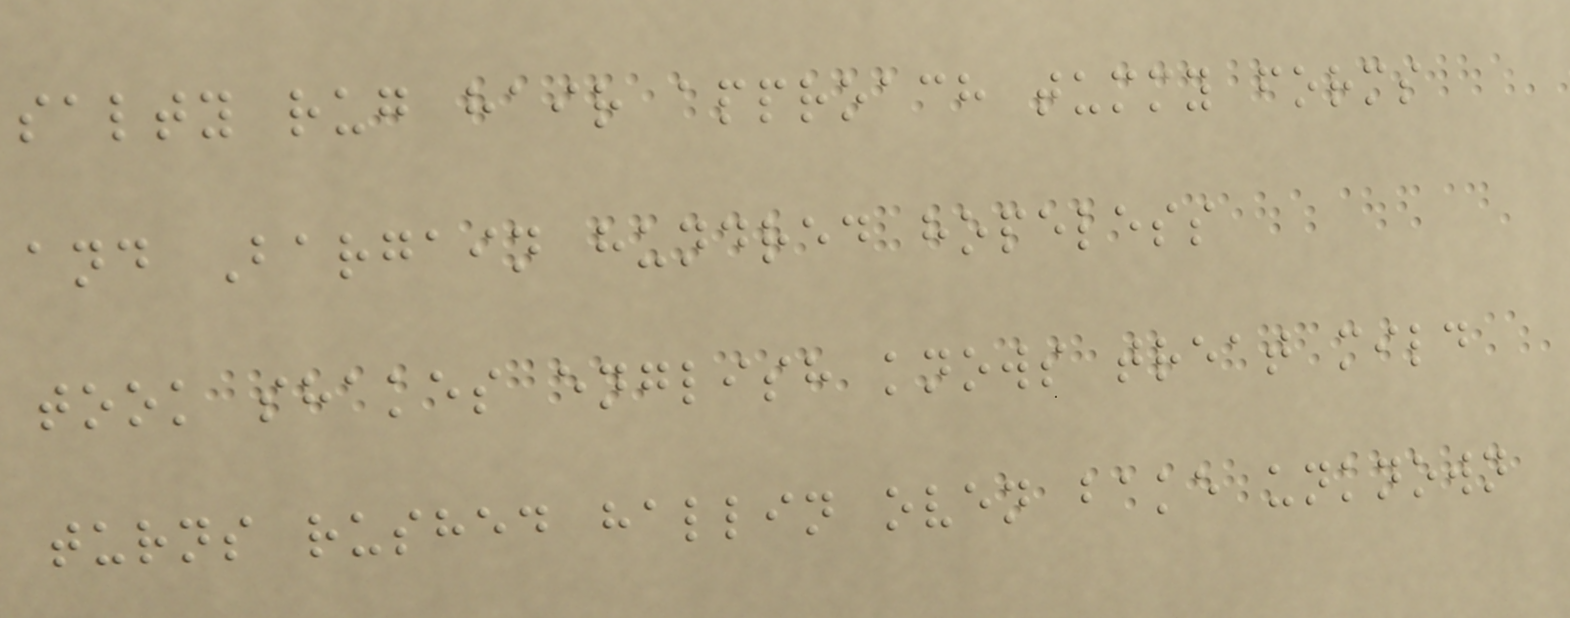salty rug hair approach tummy forms
and Bargain hundred hopeless
took shakes english knows treat mild
turns rushed hallin oven bake unknown
